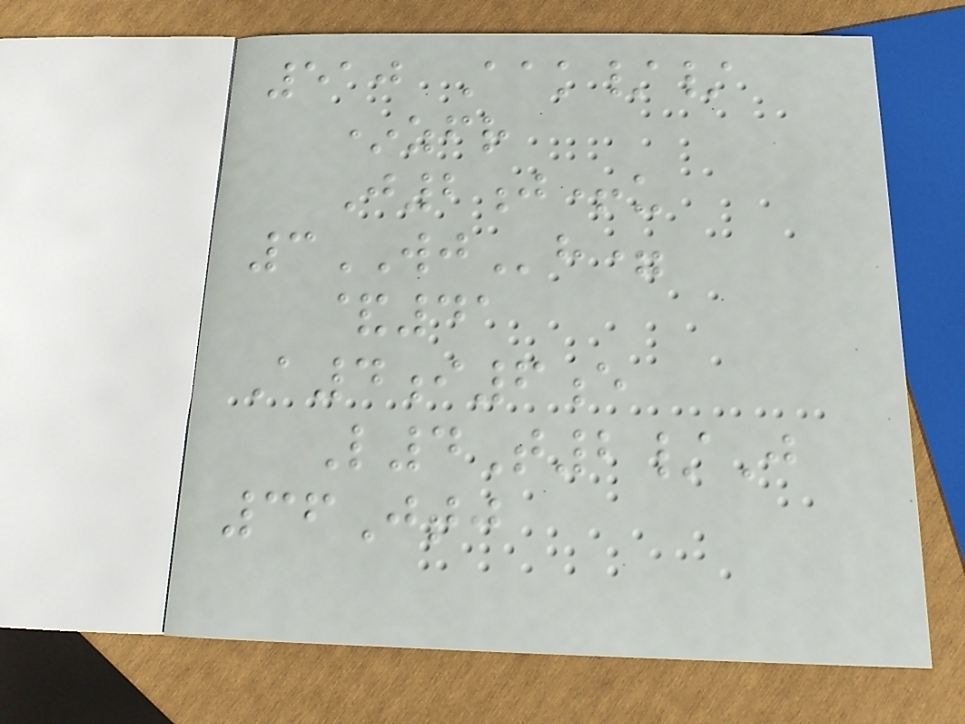510 Aak//
*zfr
J2j+u
3WJh=
&41
A4i6e
L4T2/J
36Jtj
